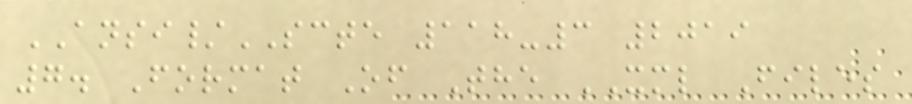ANSI/SCTE 118-3 2019
7. Format Of The XML Files
